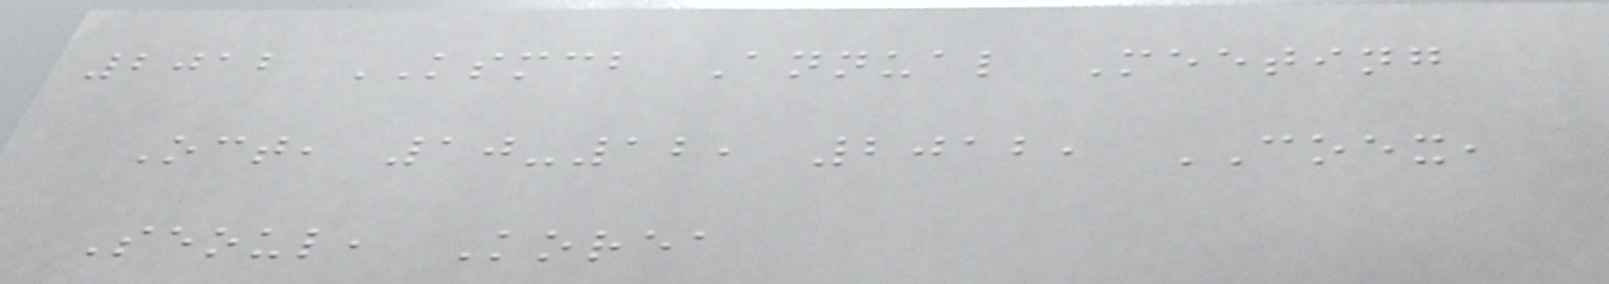2012 KSMCB Annual Meeting
Oct, 10-12, 2012, COEX,
Seoul, Korea
